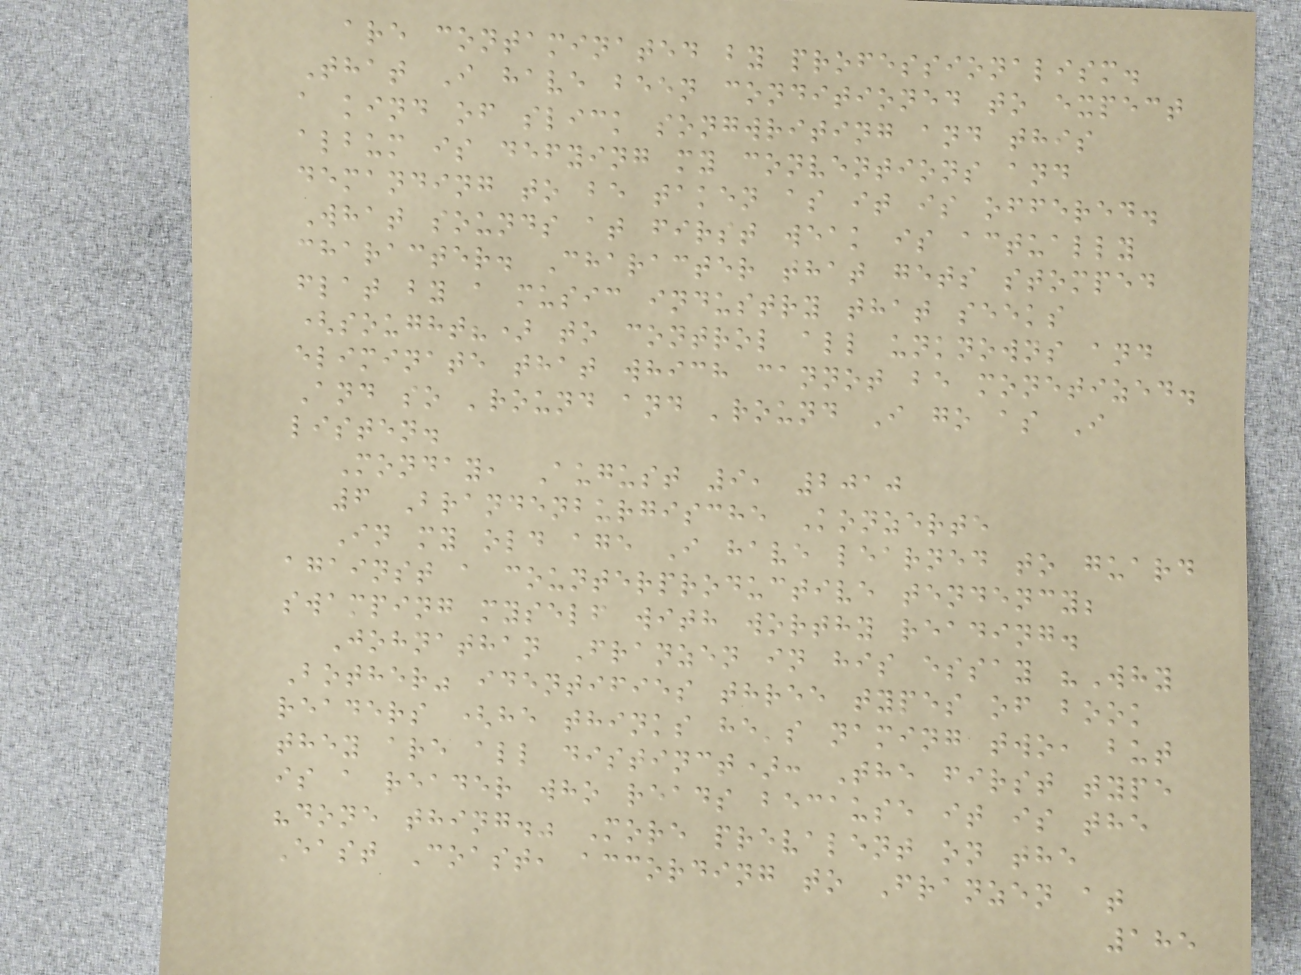are contaminated by professionalism.
That I have been conditioned to expect
a kind of slick songwriting and this
album is defying my conventions and
demanding to be taken as it is offered.
What sounds at first weak is actually
character. Character that gets stomped
flat by a music industry that seeks
(sought?) to control all unknowns and
eliminate that which cannot be monetized.
And so 'round and 'round I go as I
listen.
Monday, August 9, 2010
6 Brandenburgische Konzerte
In my old age I have learned to guard
against a counterproductive tendency;
swamping myself with worthy reading.
Johnathan Franzen in his essay "Why
Bother" identifies three types of book
readers (he thinks he's naming two, but
they are all distinct): The first type
is a reader who reads because it is the
"done thing." More prevalent on the
East Coast, according to Franzen at
185
